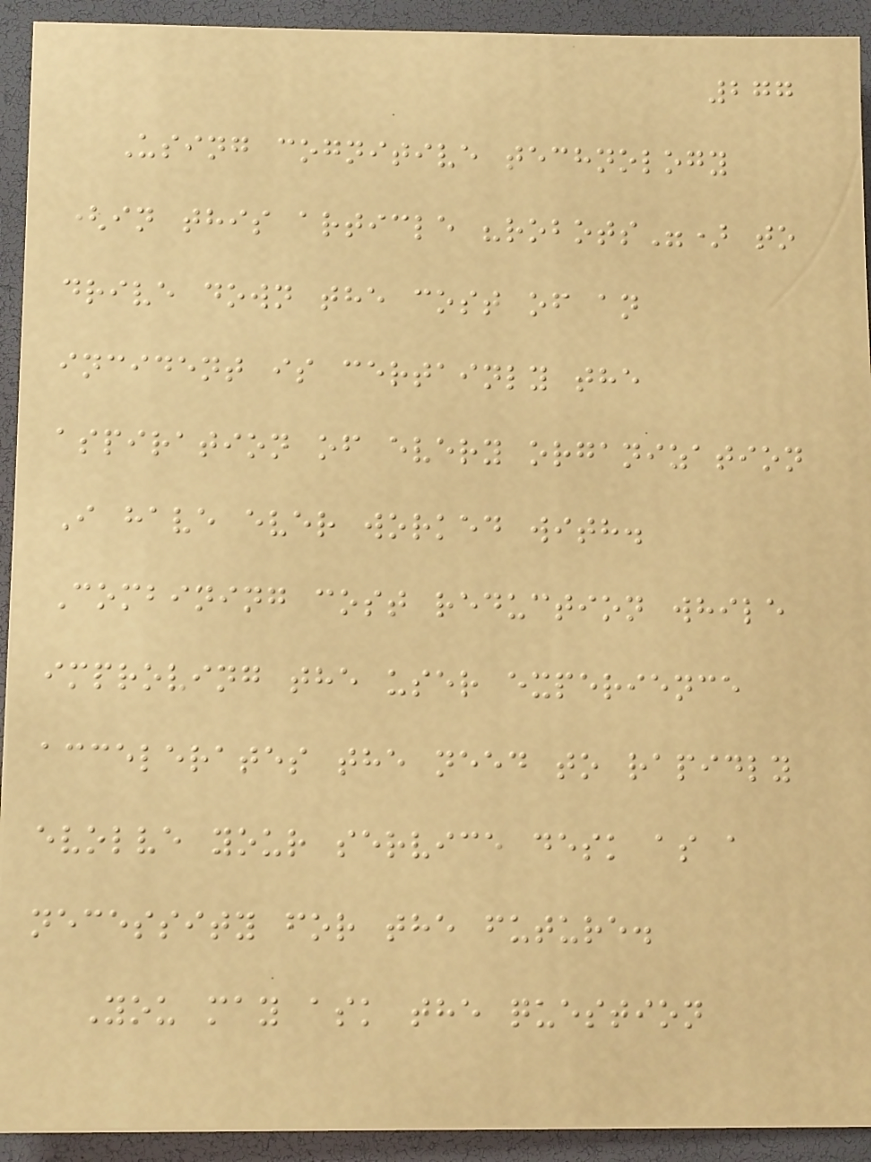277
Using cognitive technology
(in this article "robots") to
drive down the cost of an
incident is certainly the
aspiration of every organization
I have ever worked with.
Combining cost reduction while
improving the user experience
accelerates the need to rapidly
evolve your service desk as a
necessity for the future.
You may ask the question
